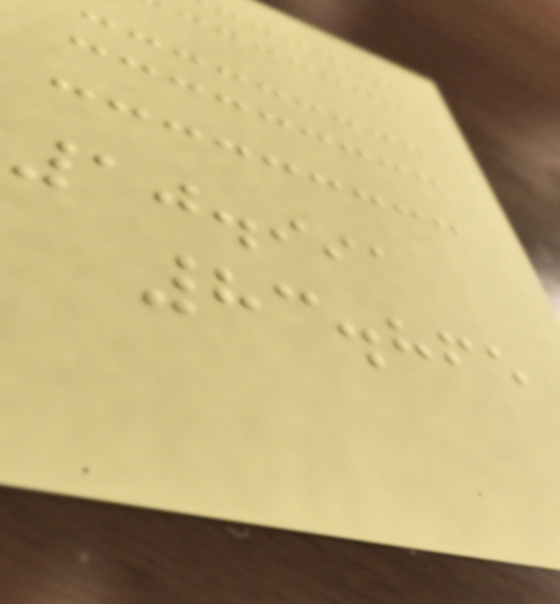10.991
83.865
